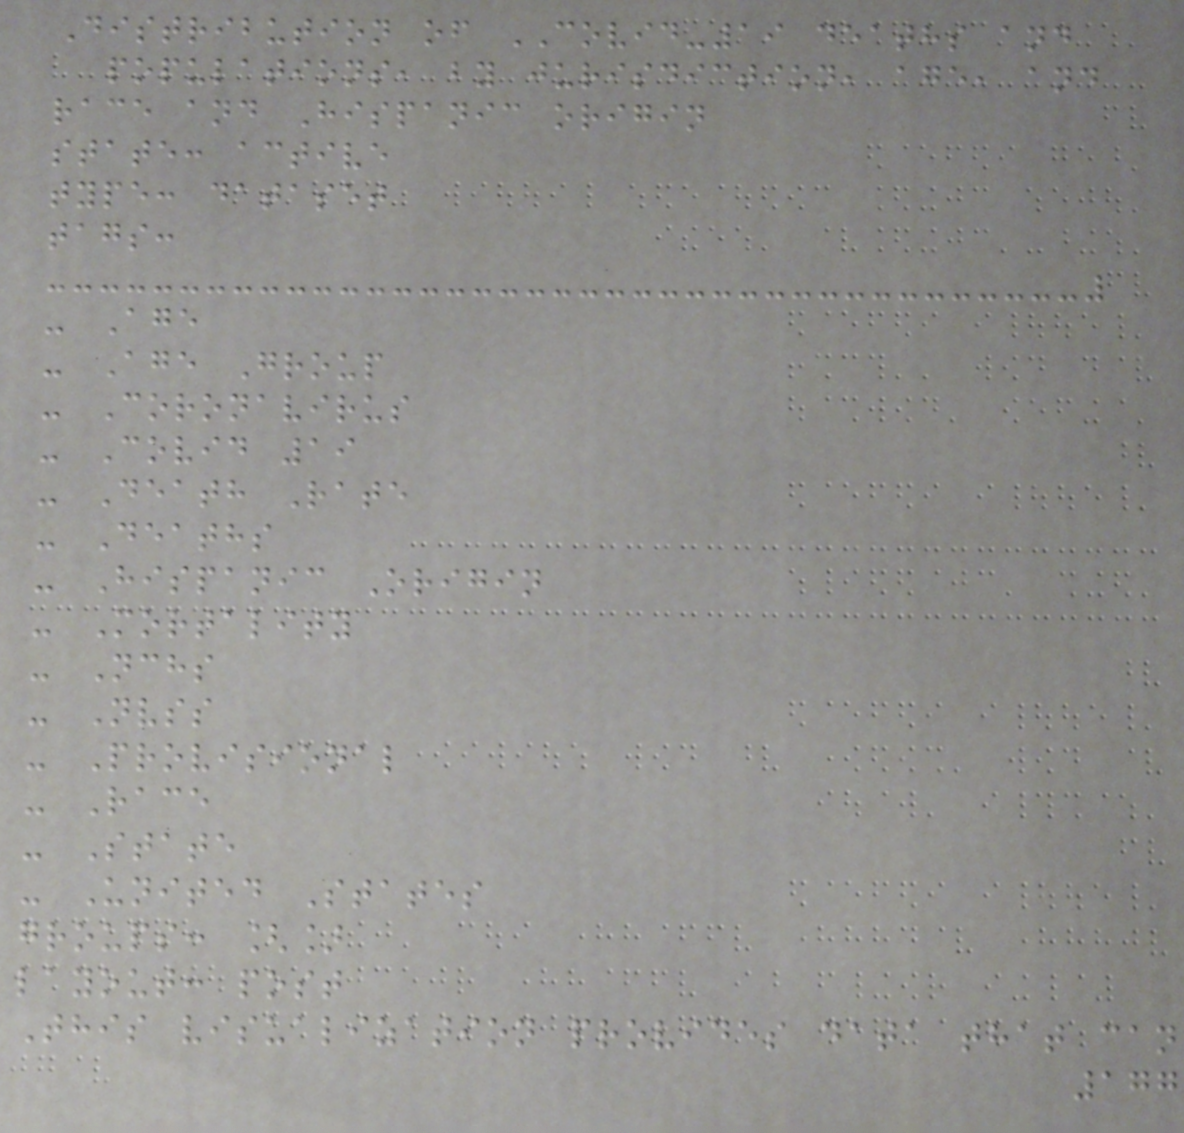Distribution of COVID-19 deaths and
populations, by jurisdiction, age, and
race and Hispanic origin
state: active
type: dataset
tags:
- Age
- Age Group
- Coronavirus
- Covid 19
- Death Rate
- Deaths
- Hispanic Origin
- Mortality
- Nchs
- Nvss
- Provisional
- Race
- State
- United States
groups: []
layout: post
This visualization provides data that can
177
